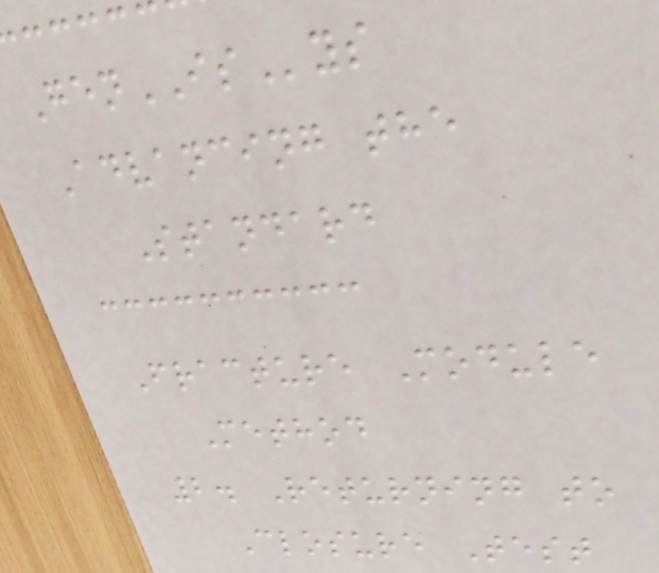GenISys
Advancing the
Standard
Fracture Module
Method
2. Returning to
Closure Test
